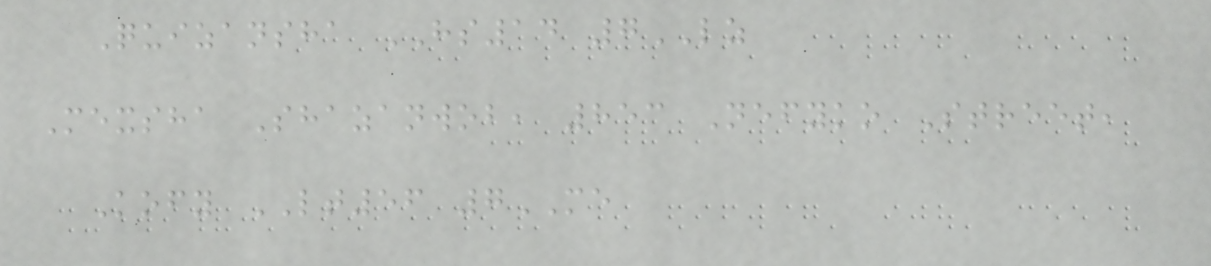Quizansha HS14 7LZ
Mexsha Shazanwob, 853 Nefyko Street,
Kofy LT56 7ME
